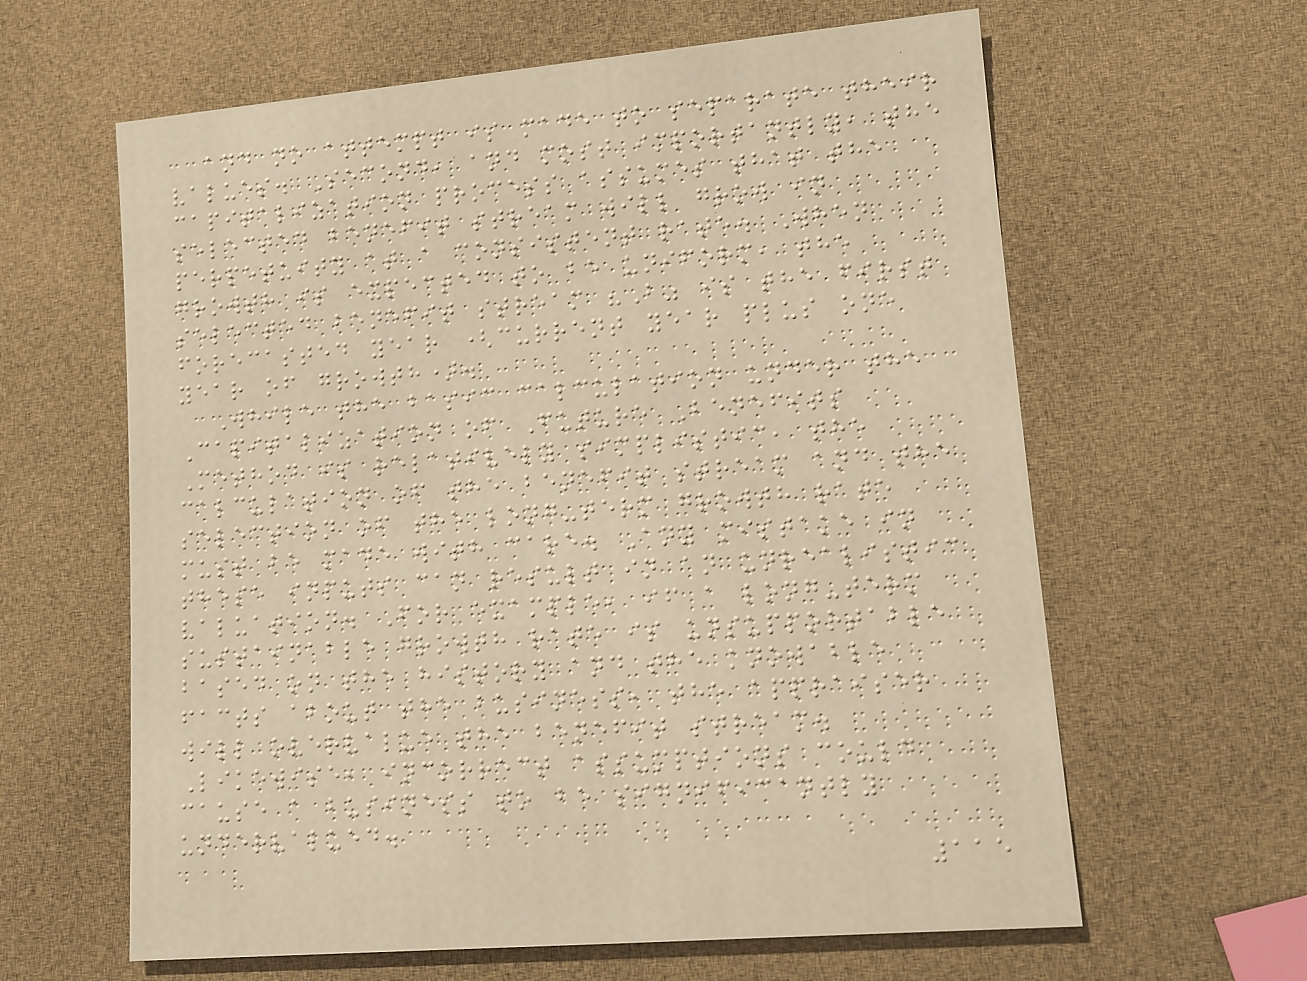and no attempt is made to separate their
values. Second, and most importantly, the
capitalization process assumes that the
selected benefit stream will grow in
perpetuity at a consistent rate. When
growth is expected to be uniform, the
selected benefit stream "B" is the first
forecasted year (current year plus one
year of growth).
While the basic calculation under the
Capitalization of Future Benefits
Method is relatively simplistic, the
calculation of the benefit stream and the
selection of the long-term growth rate
must be made with care. Any mistake in
these inputs can result in an unrealistic
valuation. For example, if a long-term
sustainable growth rate is unsupportable
based on the history and the knowable
facts about the business, the appraiser
will overvalue the benefit stream.
Likewise, incorrect assumptions could
cause a business to be significantly
undervalued.
115
